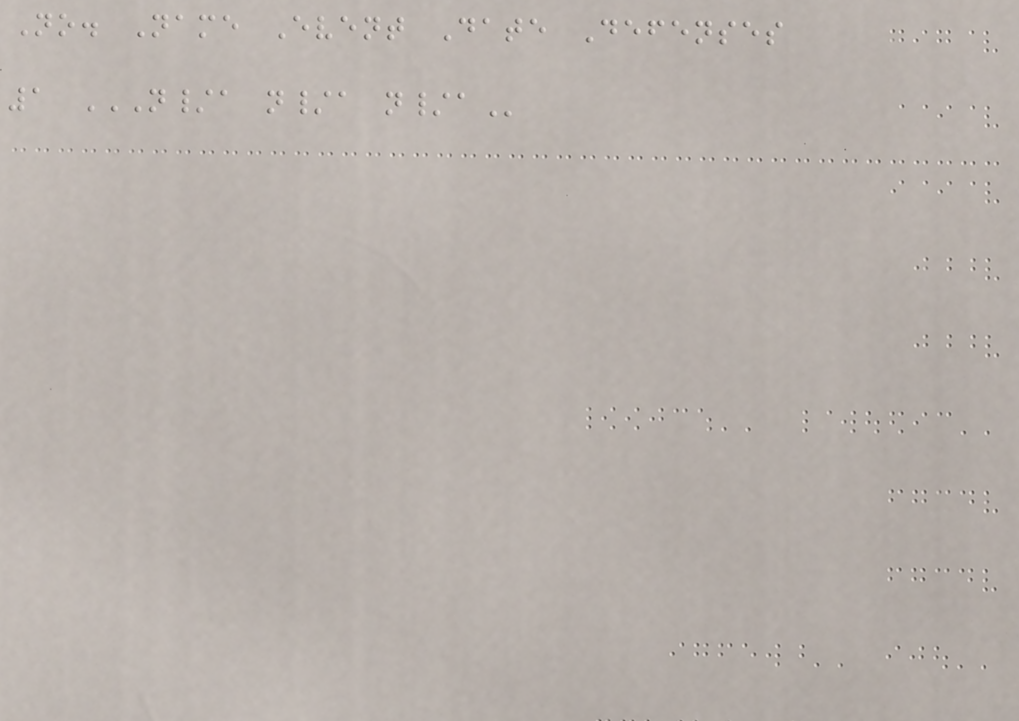No. Name Event Date Defenses
1 N/A N/A N/A
